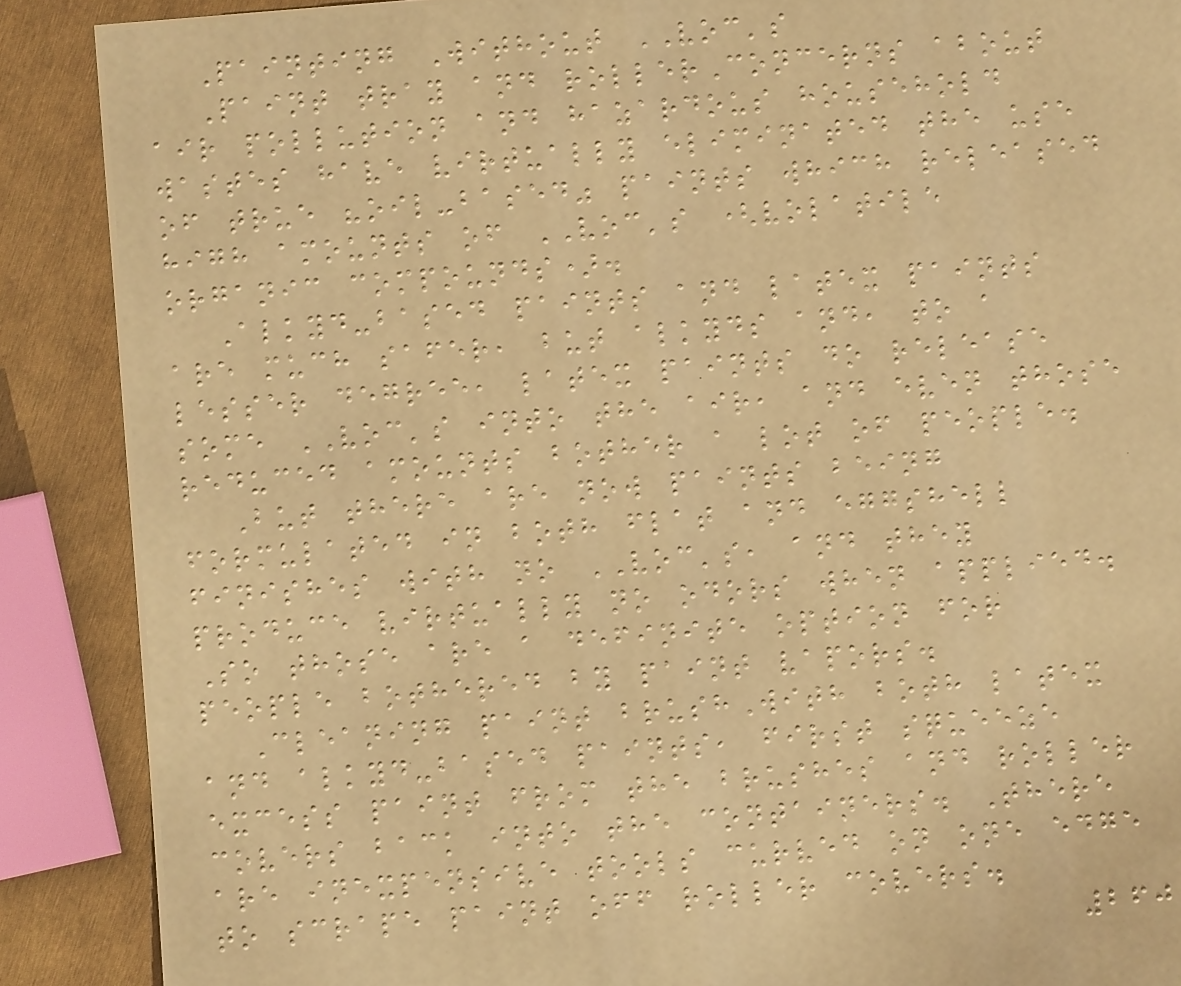Painting Without VOC's
Paint tray and rollerConcerns about
air pollution and hazardous household
wastes have virtually eliminated the use
of true "oil-based" paints which released
high amounts of VOC's (volatile
organic compounds).
Alkyd-based paints and latex paints
are much safer, but alkyds and, to a
lesser degree, latex paints do release
some VOC's into the air, and even those
reduced amounts bother a lot of people.
But there are now paints being
formulated in both flat and eggshell
finishes with no VOC's, and they
produce virtually no odors when applied.
So those are a definite option for
people bothered by paint vapors.
Cleaning paint brushWith both latex
and alkyd-based paints, first squeeze
excess paint from the brushes and roller
covers back into the containers. There
are inexpensive tools curved on one edge
to scrape paint off roller covers.
260
